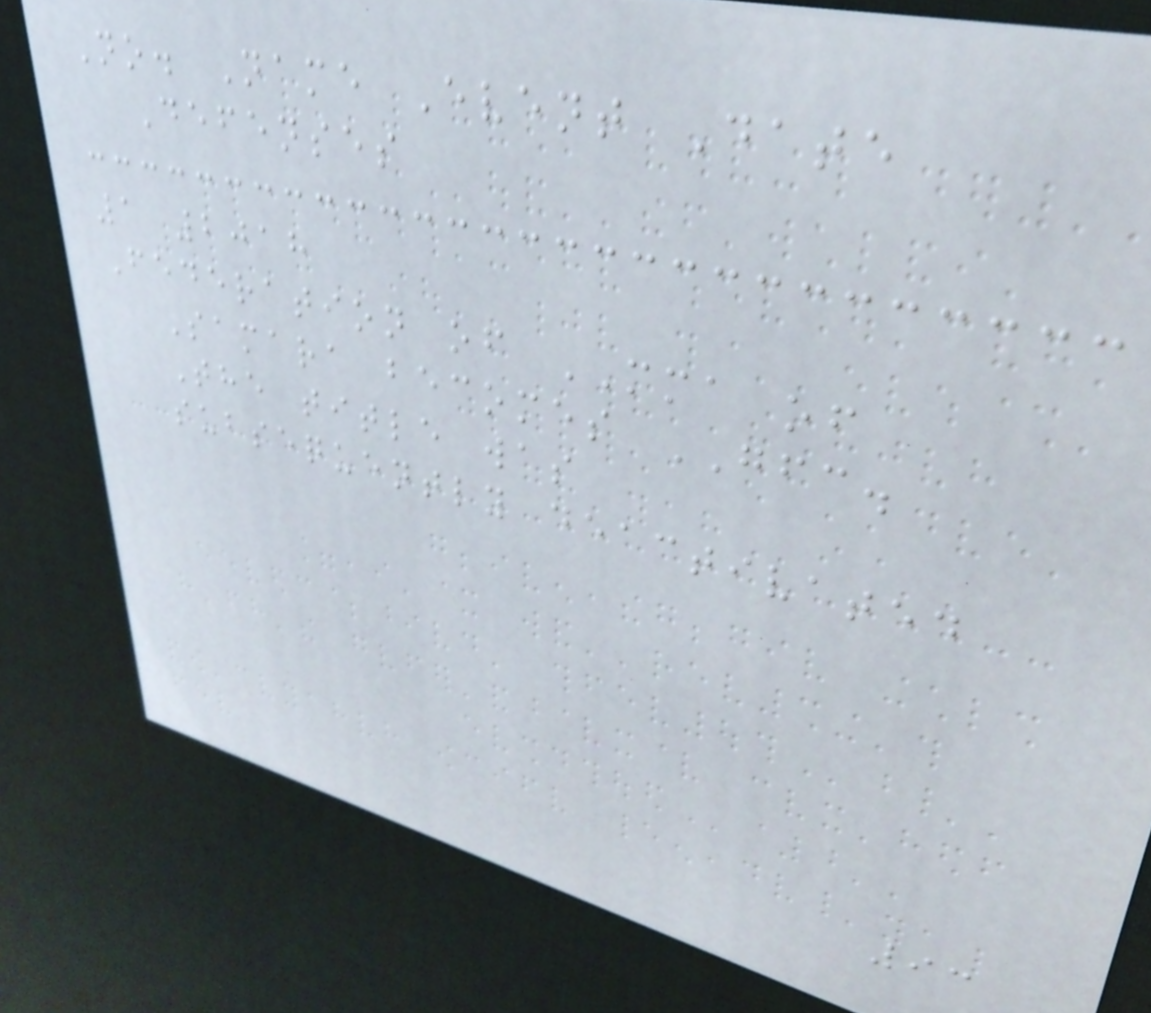No. Name Event Date
Defenses
1 2018
Federation of MMA of
Samara becomes GFC.
The title was
subsequently deactivated
93
